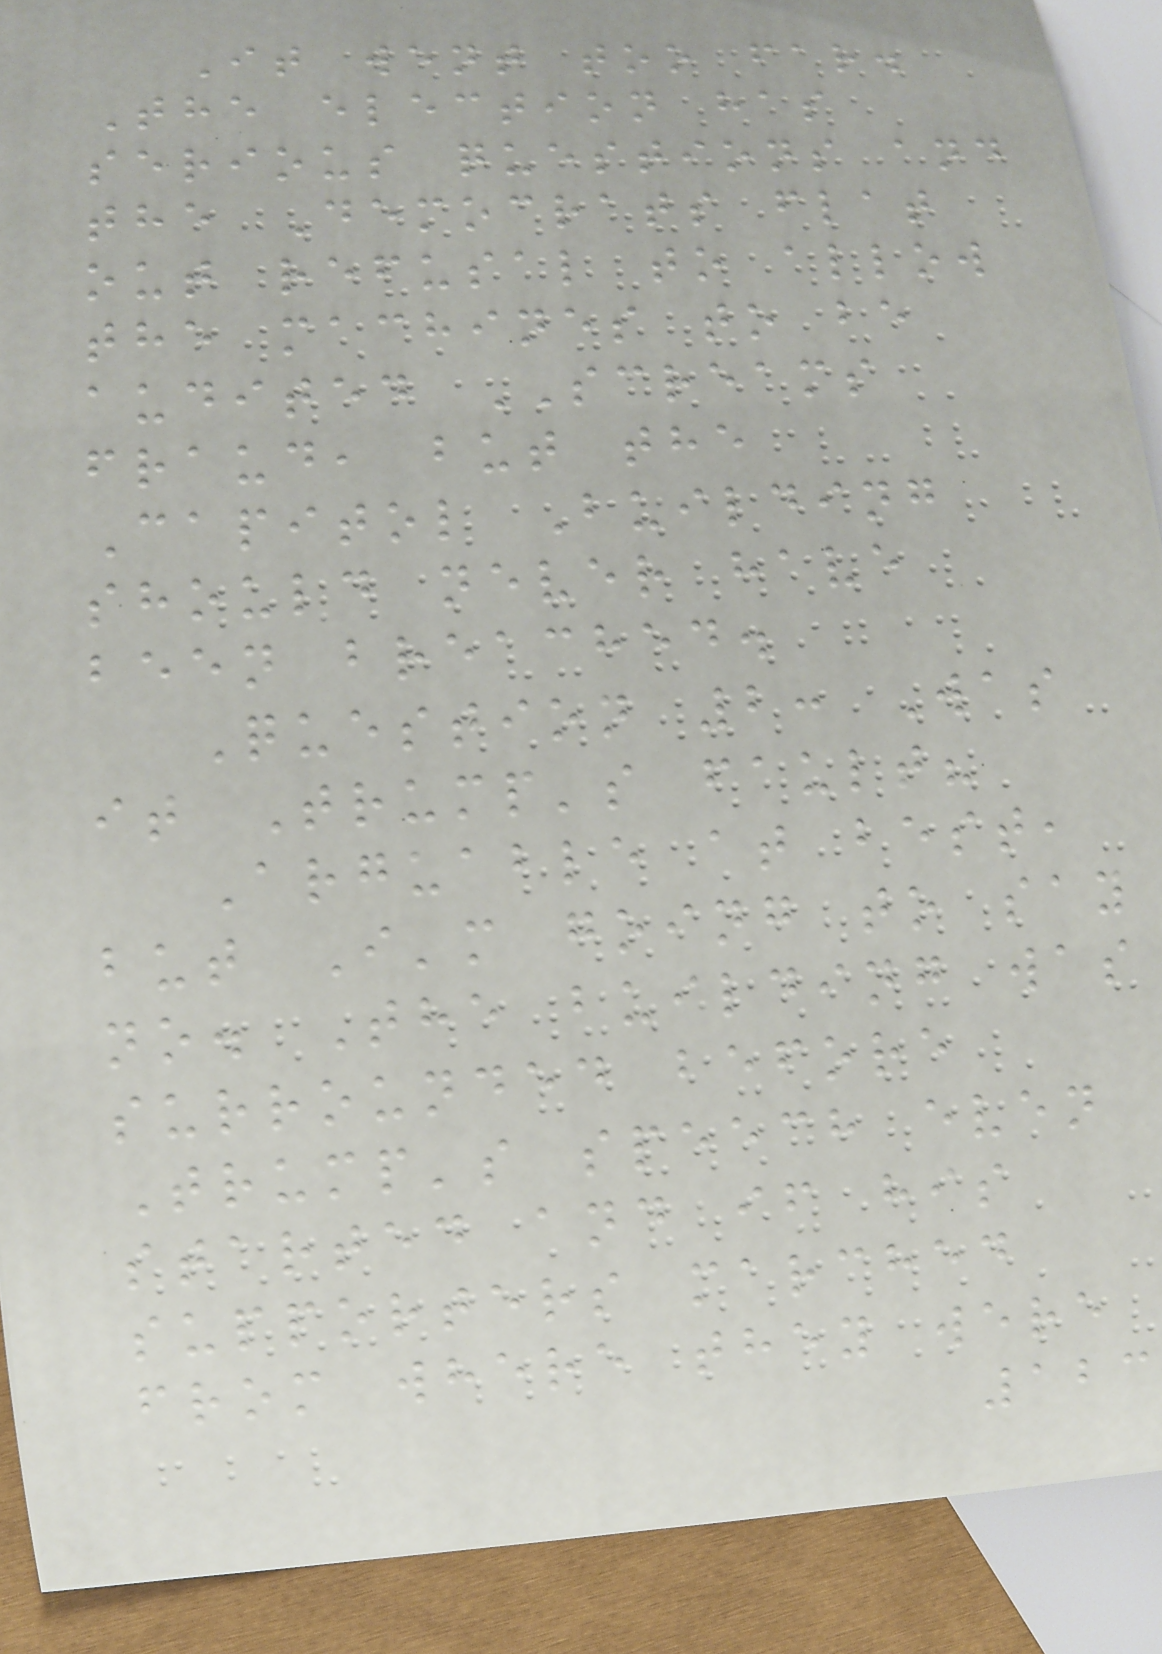It went too far.
The election has
serious questions and
the Democrats flat
out refusal to allow
the machines to be
audited SCREAMS
fraud, but the
Capitol Building
should never have
been breached.
Question 2: Was
it Trump's fault?
Arguable at best,
but I'm going to say
no. The building was
surrounded before
Trump's speech even
started and if his
supporters marched
from where they were
123
